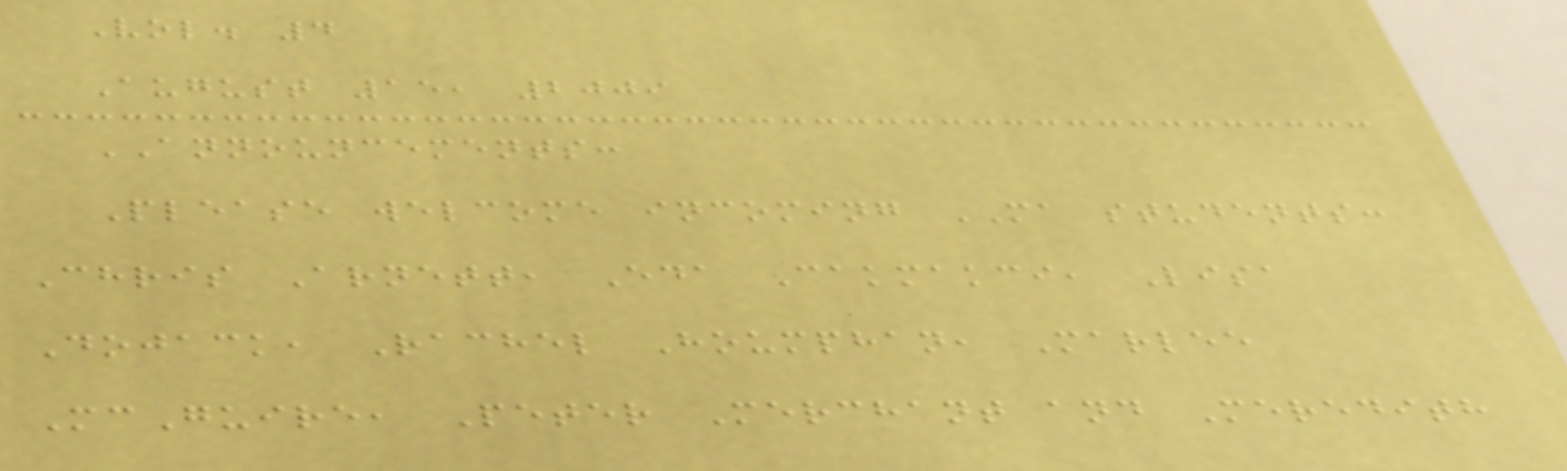Vol. 4
August 15, 2009
ANNOUNCEMENTS:
Please welcome incoming MA students:
Chris Arnett, Eda Cakmakci, Lisa
Dojack, Rachel Houmphan, Marlee
McGuire, Peter Merchant and Meredith
